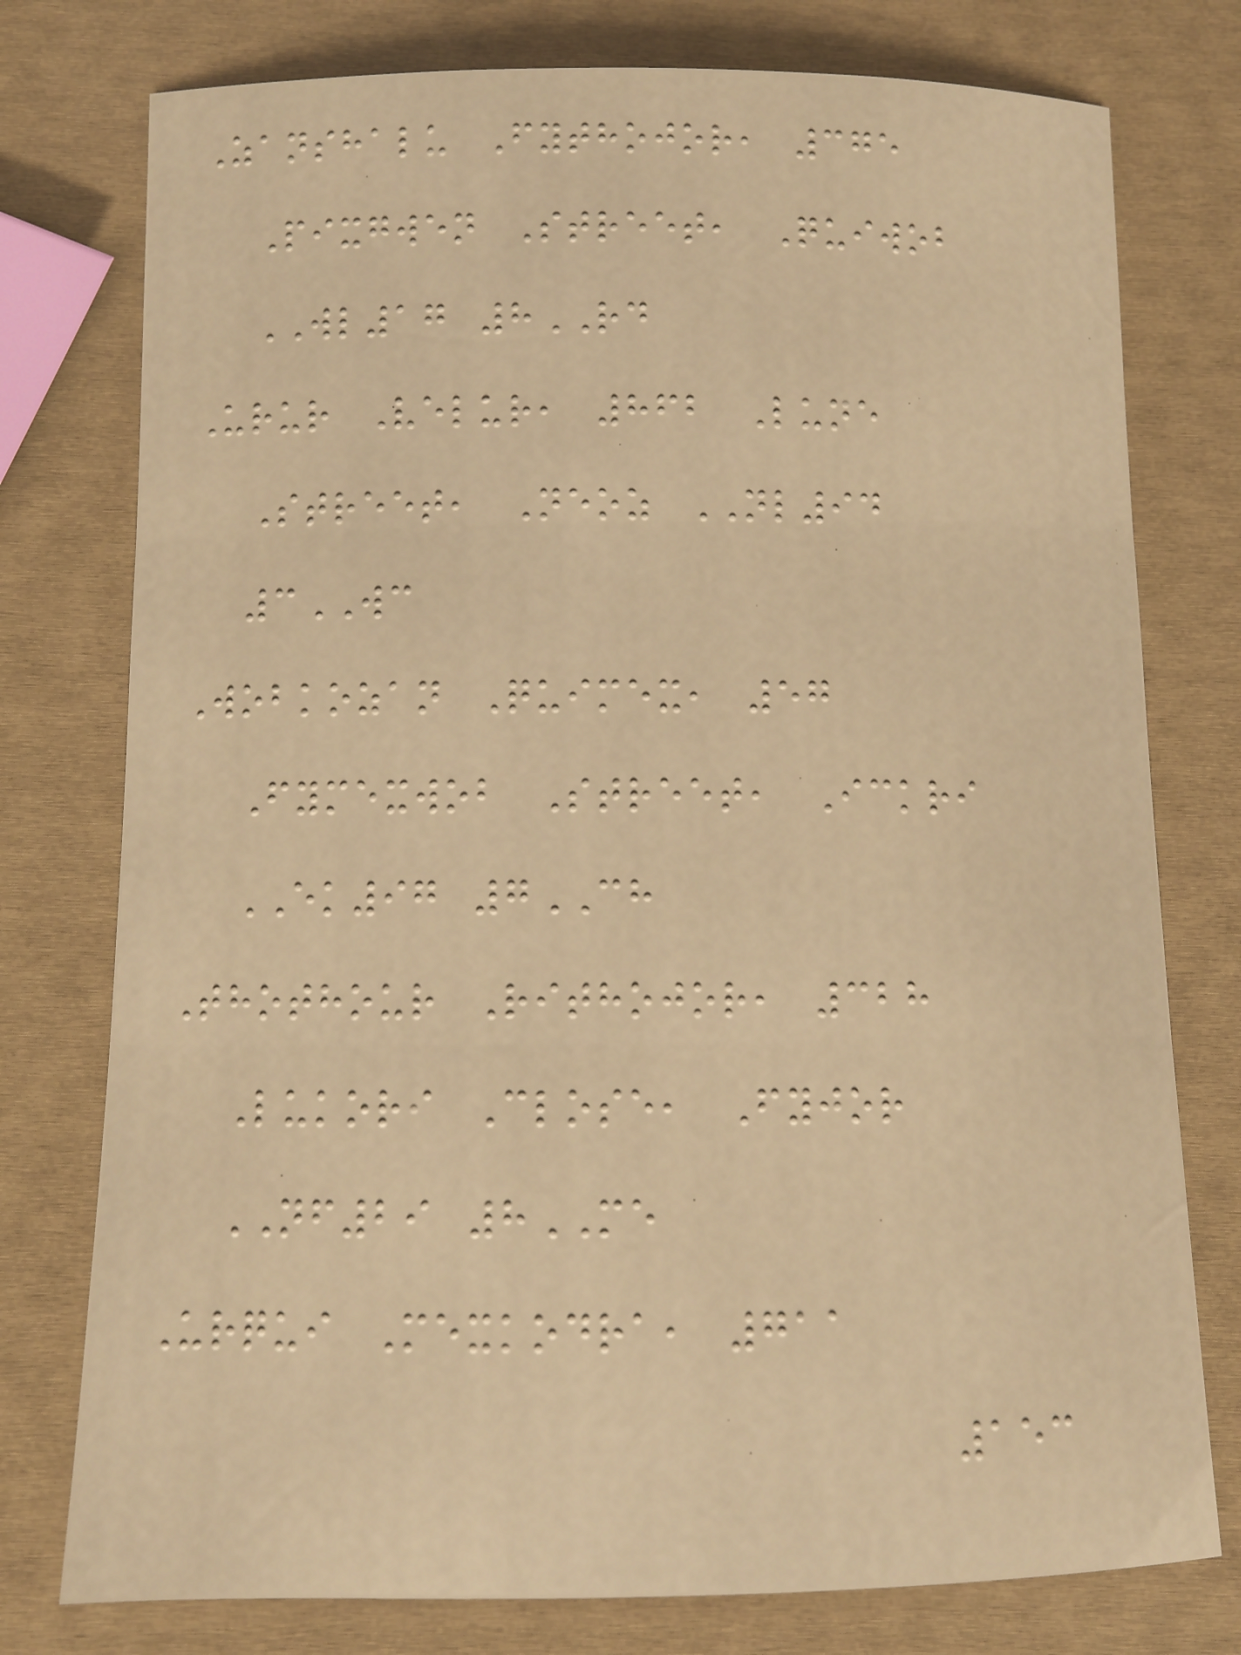Zanshalu Fythojor, 375
Pixgwen Street, Quiwob
WL17 8RD
Urur Velur, 862 Lune
Street, Neoz NL94
3WC
Wobkozan Quimex, 57
Fymexwob Street, Ickri
EK97 7CH
Thothour Rithojor, 328
Lukori Close, Fyjor
NF29 8ME
Urqui Mexkodra, 711
153
